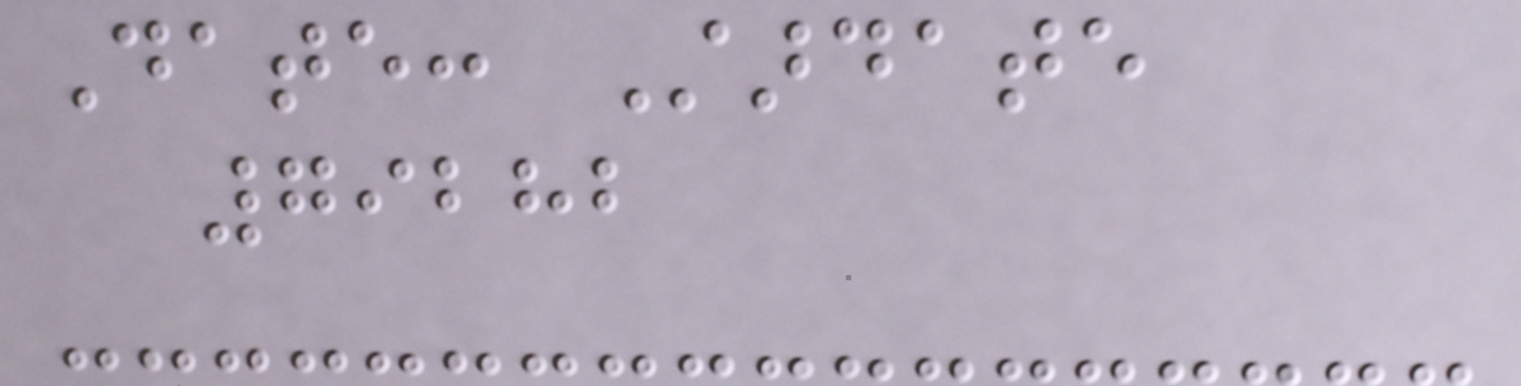Date: Stardate
79282
